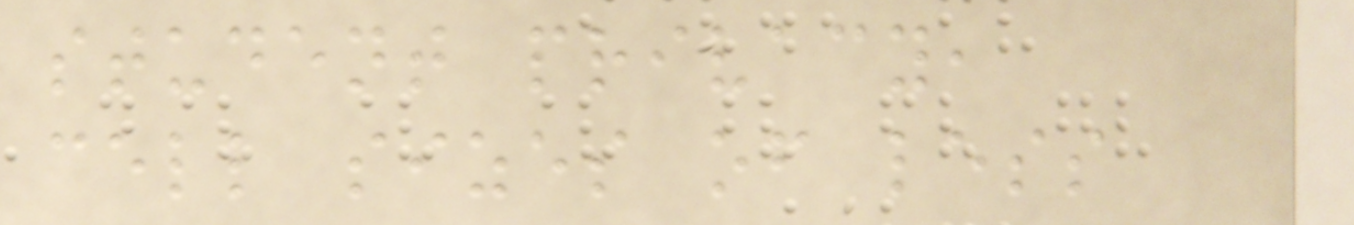student privacy,
cell sizes of less
